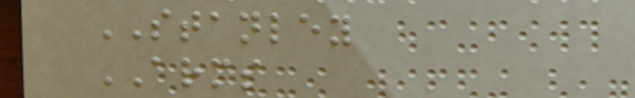STANLEY
ARMS
